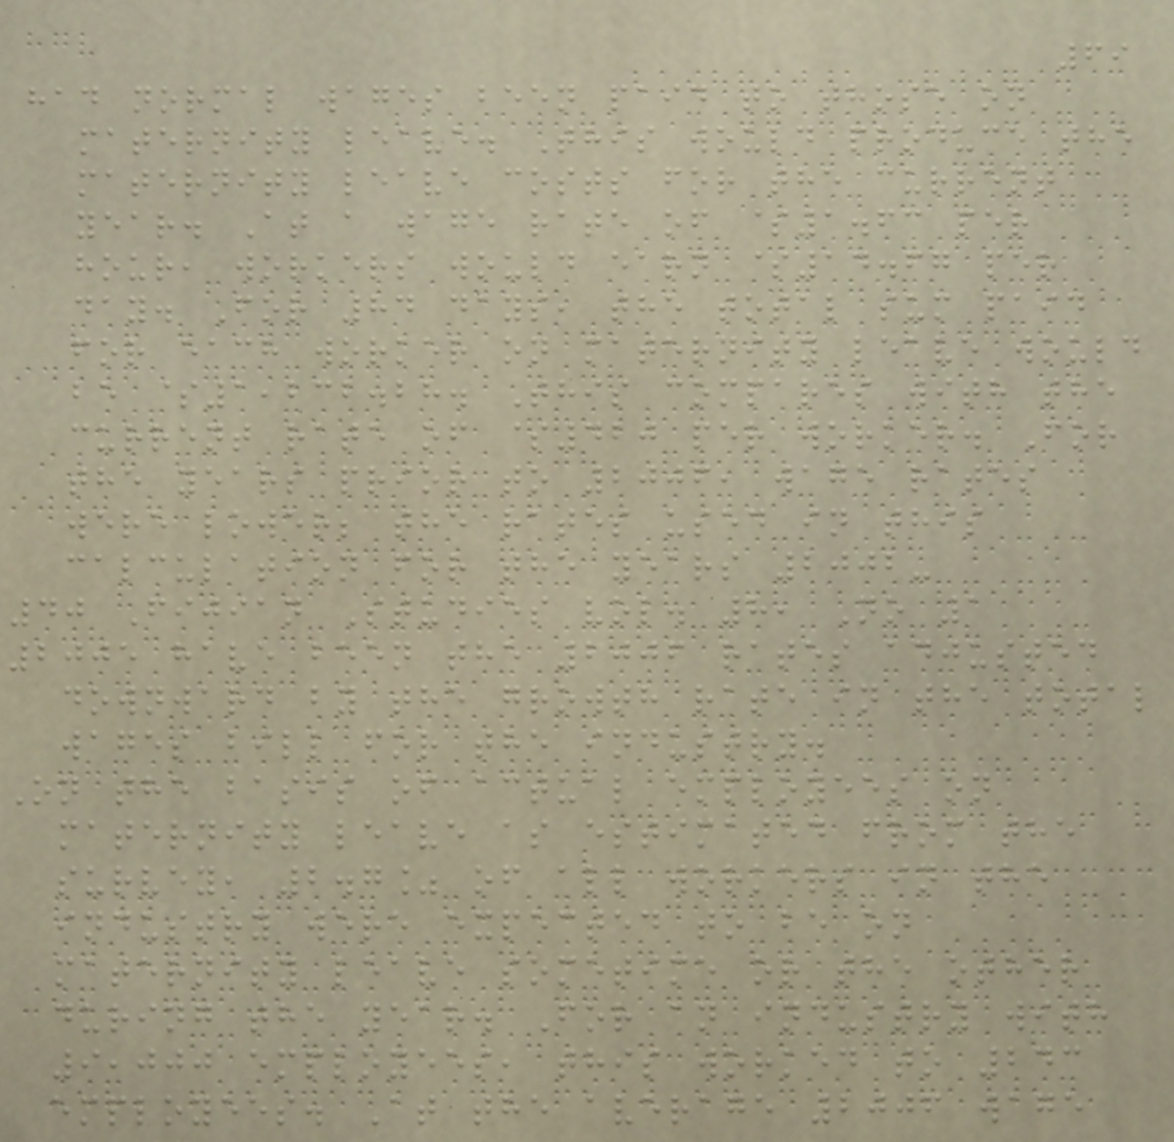69
had normal wages been paid to those on
maternity leave. This would produce the
maternity leave costs for the current
year. At a wage rate of $1.63 per
hour, workers would earn $14.67 per
day. For 84 days, the total sum paid
for each worker on maternity leave would
be $1,232.28. This compares with the
current rate of $420 per worker. For
the years prior to 2006, wage rates
were lower; the rates used in this
calculation for the years 2002-
40 Fijian Studies vol. 8, No 1
2005 have been the 2006 rates adjusted
downward by the growth rate in the total
wages bill for the industry.
On the basis of actual employees on
maternity leave as estimated from the
survey, 2.7% of all workers in the
industry were expected to be on
maternity leave sometime or the other
during the year. For an industry with
9,000 employees, this worked to 243
employees. At the average 2006 wage
